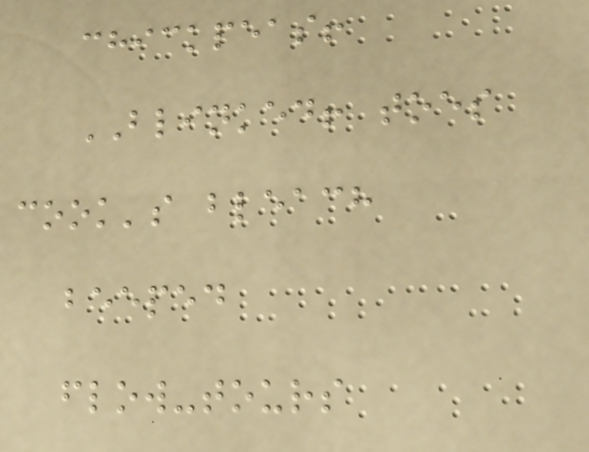chickpeas!
BLINKED! toes
cook's bleach
beeped
flow-tours
